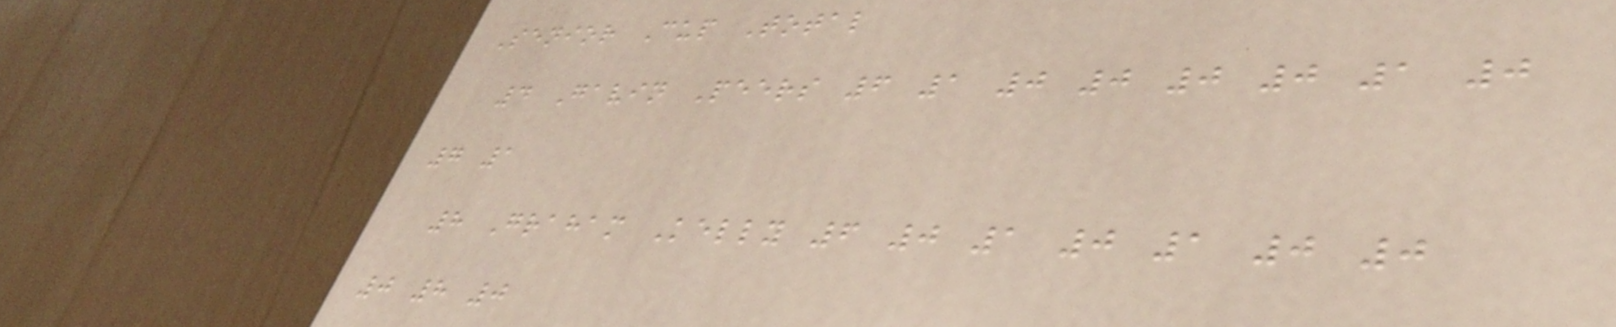Senior Cup Total
4 Gavin Peers 6 1 0 0 0 0 1 0
7 1
8 Graham Kelly 6 0 1 0 1 0 0
0 8 0
